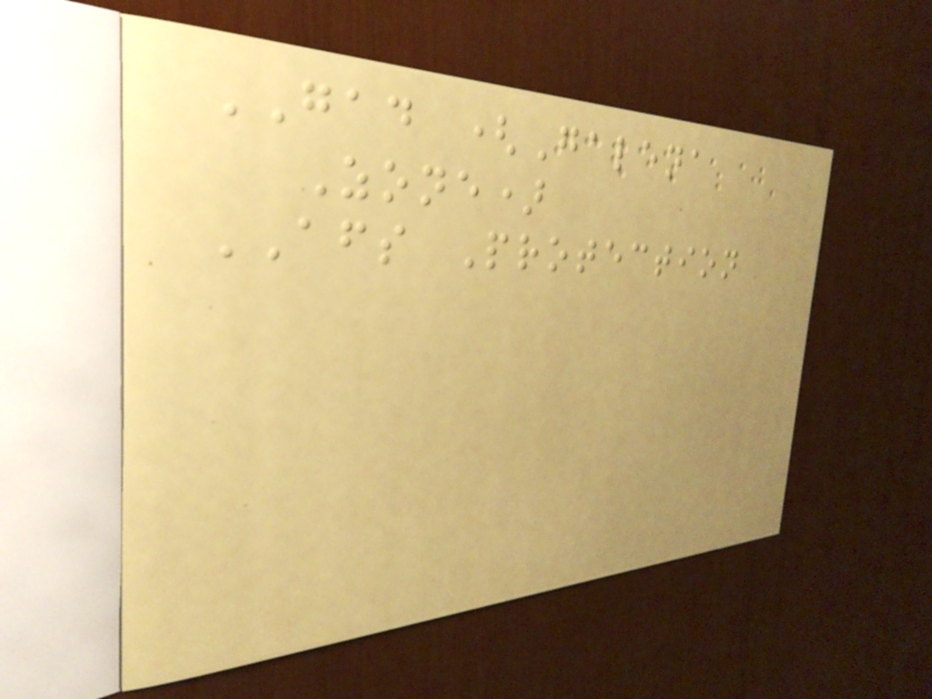GAD (Galena
Zone)
AFS Protection
